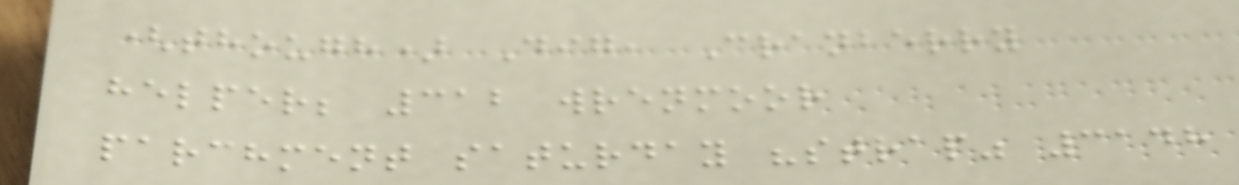(though) Dig, Cranberry
helper; 312 wrenmoor
parchment saturday "strap" 3148
